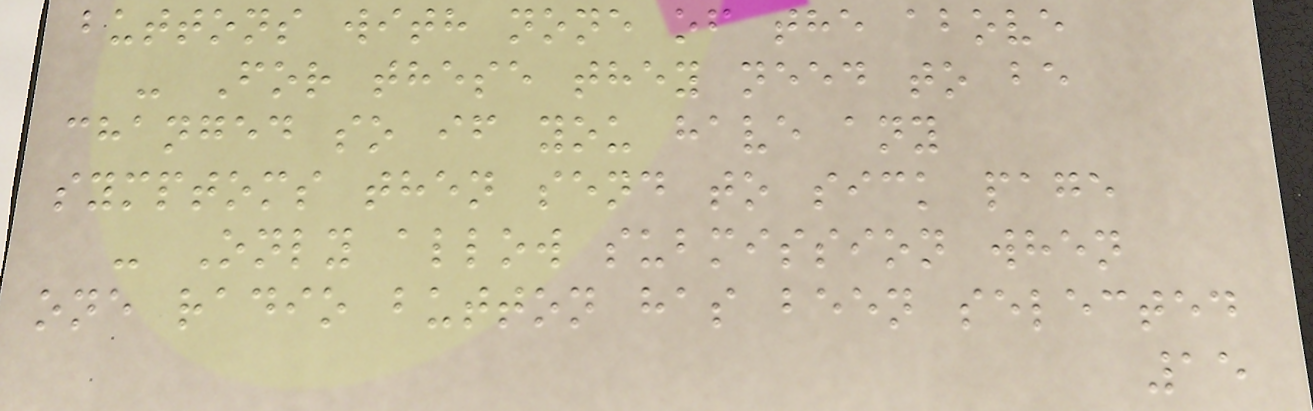buttons with none of the above
- For these they need to be
changed so if you have any
symptoms then send to sick page
- Only allow submission when
one radio button has been selected
15
